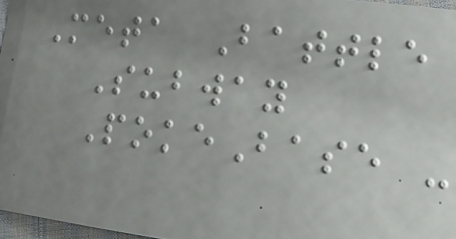Meta Battle
Subway
PokeBase -
